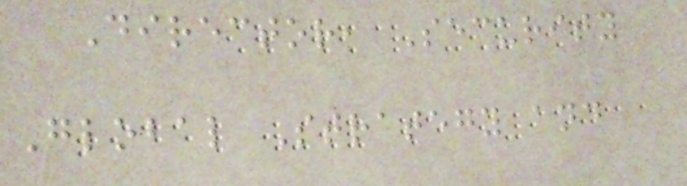Director, Security
Global Strategy and
